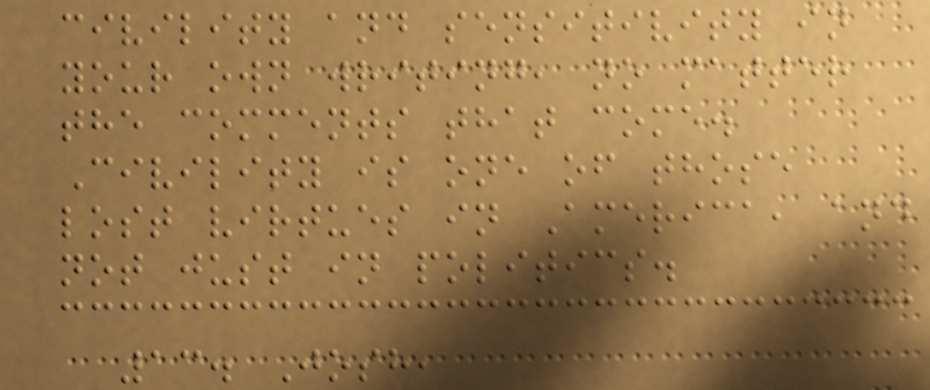civility and sensitivity in
your own writing, no matter
the comments that come.
Civility is one of those
lost virtues in America, and
not just in politics.
13. Josh,
